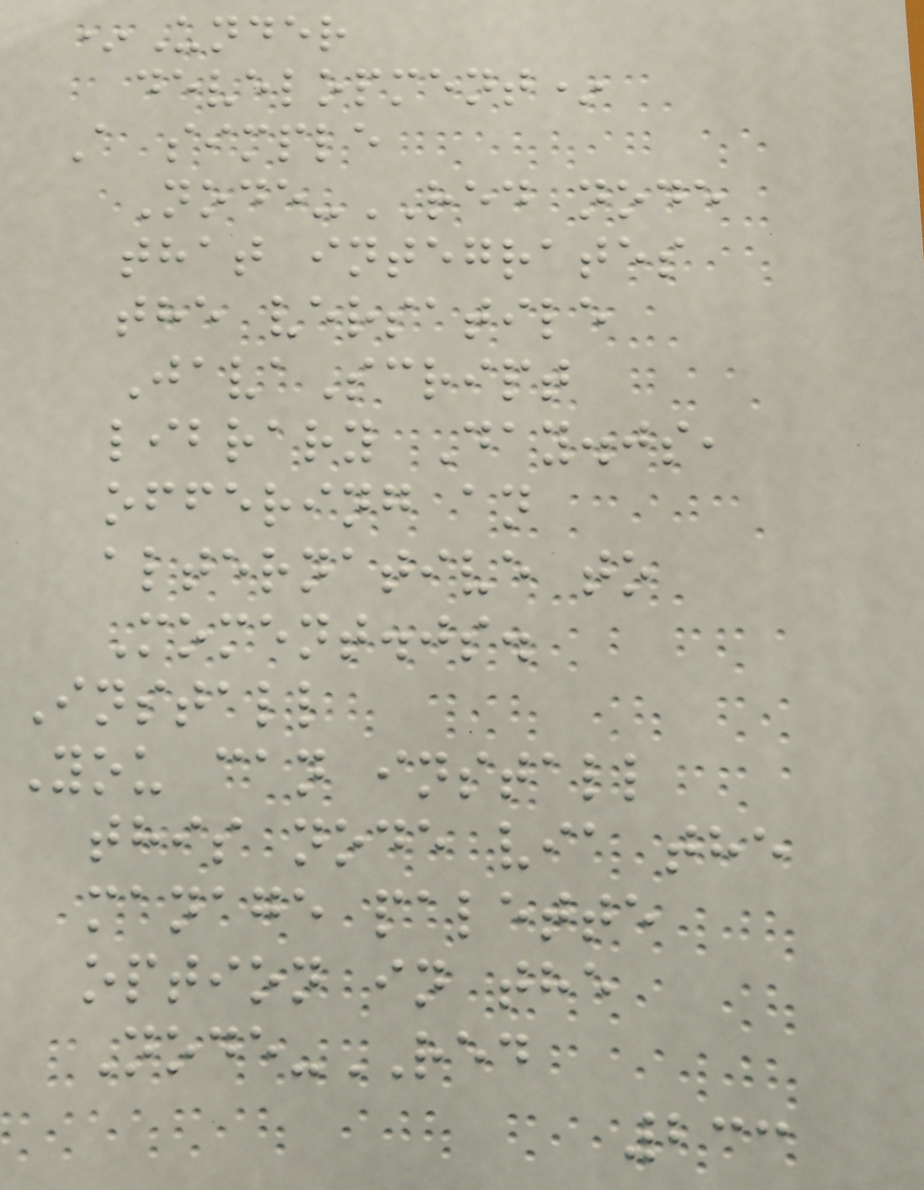*Under
development*
A simple
Node-RED node
that integrates
the versatile
JavaScript
library Day.js,
offering an
alternative to
Moment.js.
Install
You can install
this node via the
manage palette
option in the
Node-RED
233
